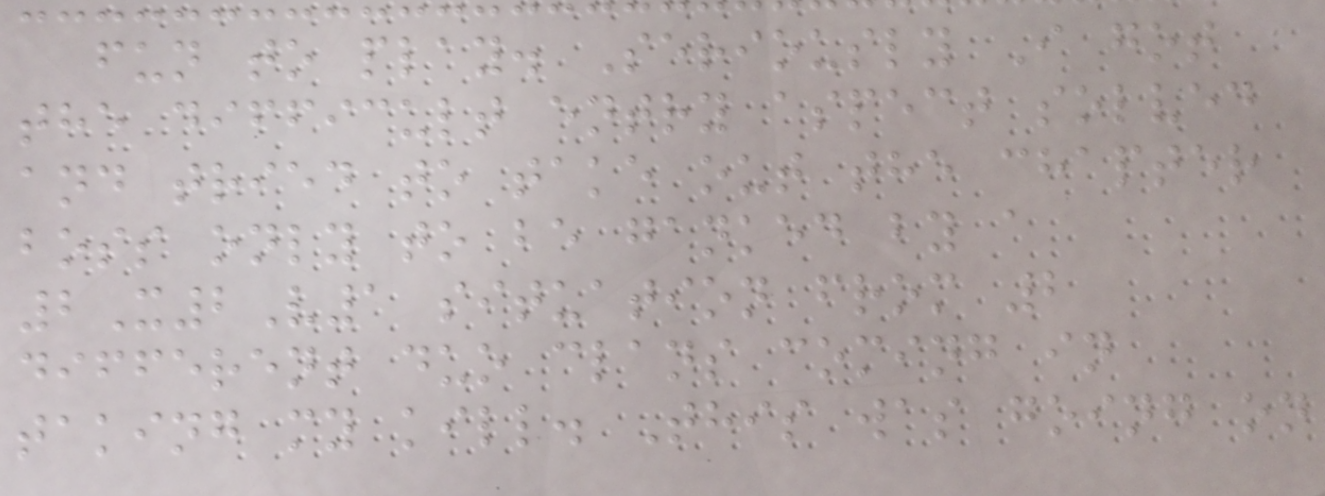fun to play. Seriously I got
the difficult entry aspect solved
and tried to take out the chapter
boss only to be ganked by a
2X2V1 situation from 2
different duo clans coming in
taking my kill. This was going on
